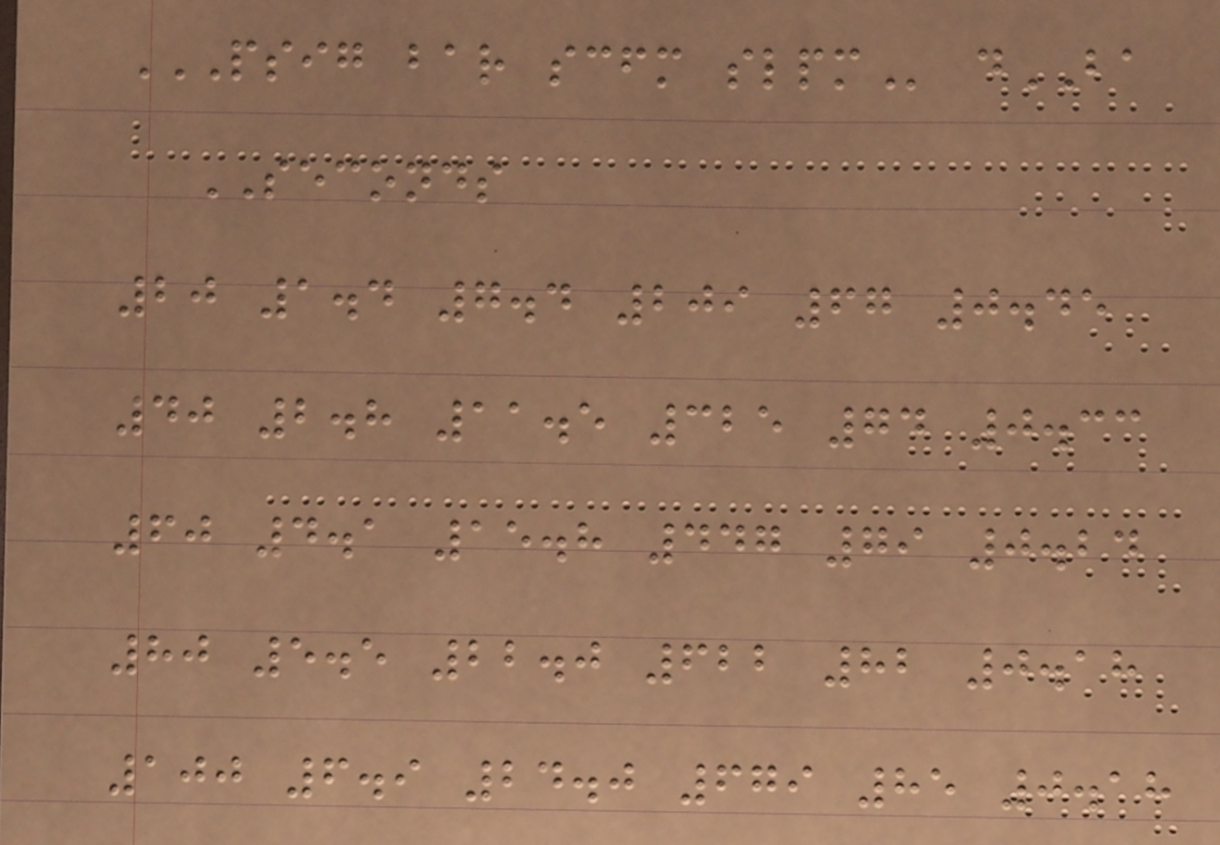PSIG BAR SCFM SLPM dBA
SECONDS
20 1.4 7.4 209 67 0.45
40 2.8 11.5 325 74 0.33
60 4.1 15.8 447 79 0.24
80 5.5 22.0 622 82 0.18
100 6.9 24.0 679 85 0.18
